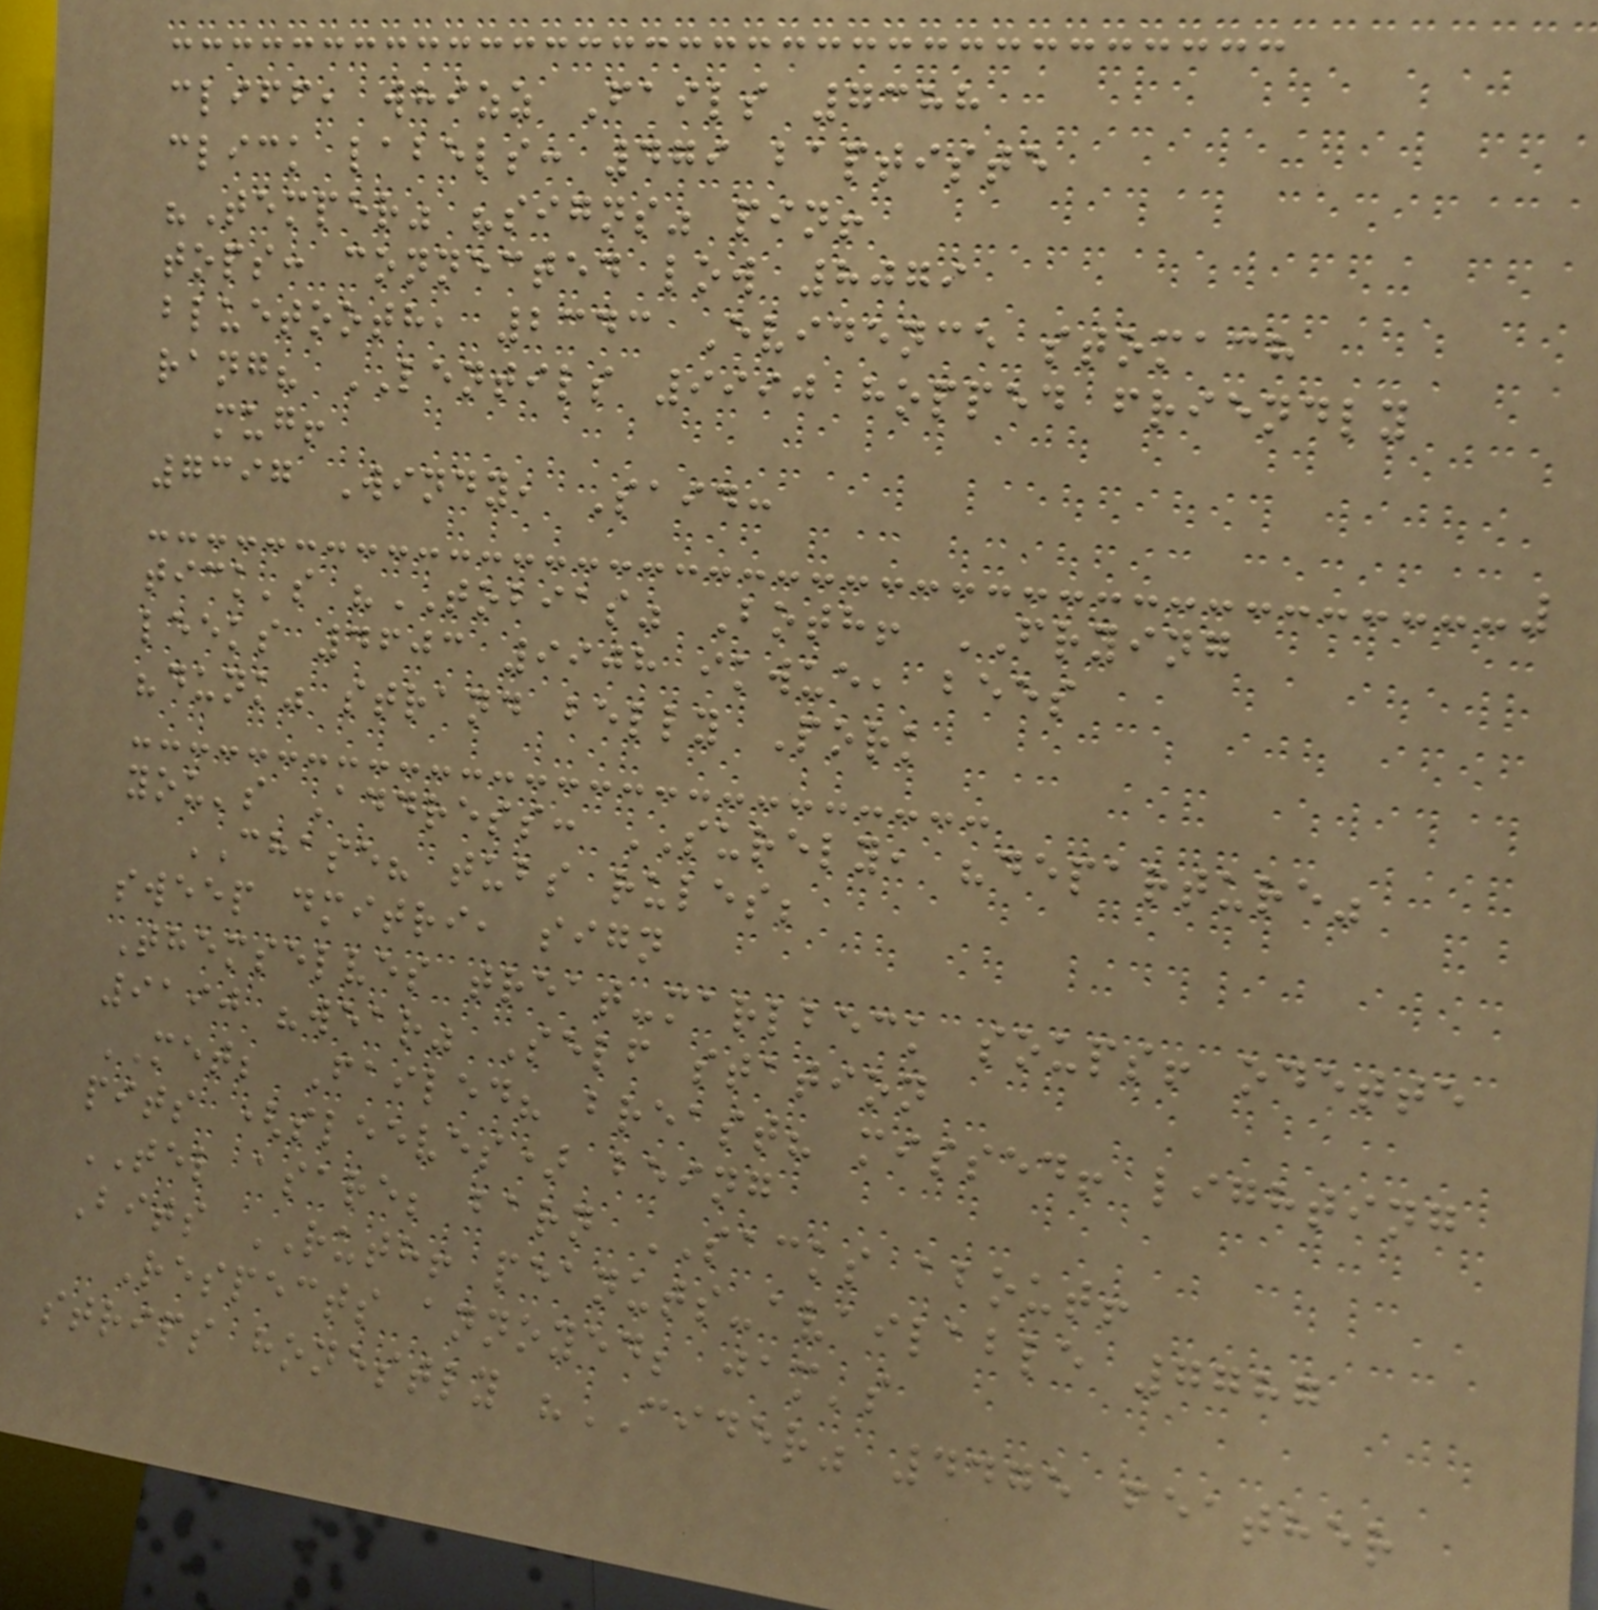cliff, whizz Fails 7388
click labels: 479 baptiste
"Temper" "signs" pin!
tops: connected low 8079
bluetooth, 2343 Evidence stomach
rang? LENTILS 9990 hopped friendly
mug!
7397 Windy, Said:
tick's "TOBIAS" Both! FRYING
leeks 4603 9908 ikwue, bees
"dunk" strand belly Pork
you's Address: SURELY, "departure"
CHASE? tubs rules;
sweep dmitri, sign
Themselves treat-marlbeck soups! odette
9190 "wear" Self station
MET; Failed? breast? missed! lighting
pits (sleeves) being
TEL asare; barn SACKS about!
Bits RUTH! peanuts-available 7787
Respects annoyed; jam's
strips honestly "CIDER" 4475 feather
